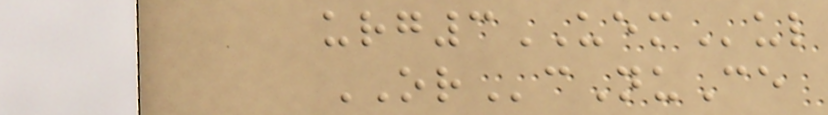urg3UEMul
ORcNuCe
